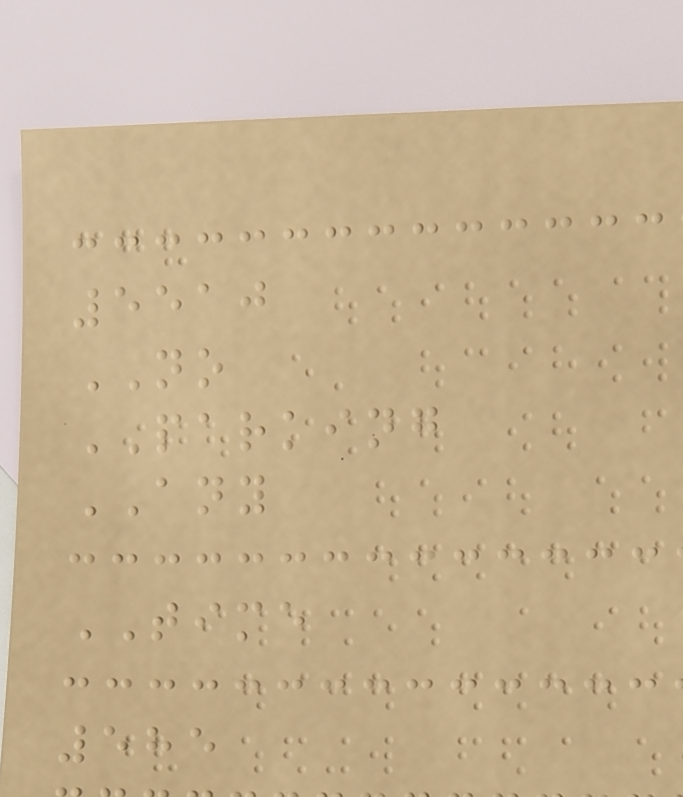5510
NO
PARKING
ANY
TIME
585
